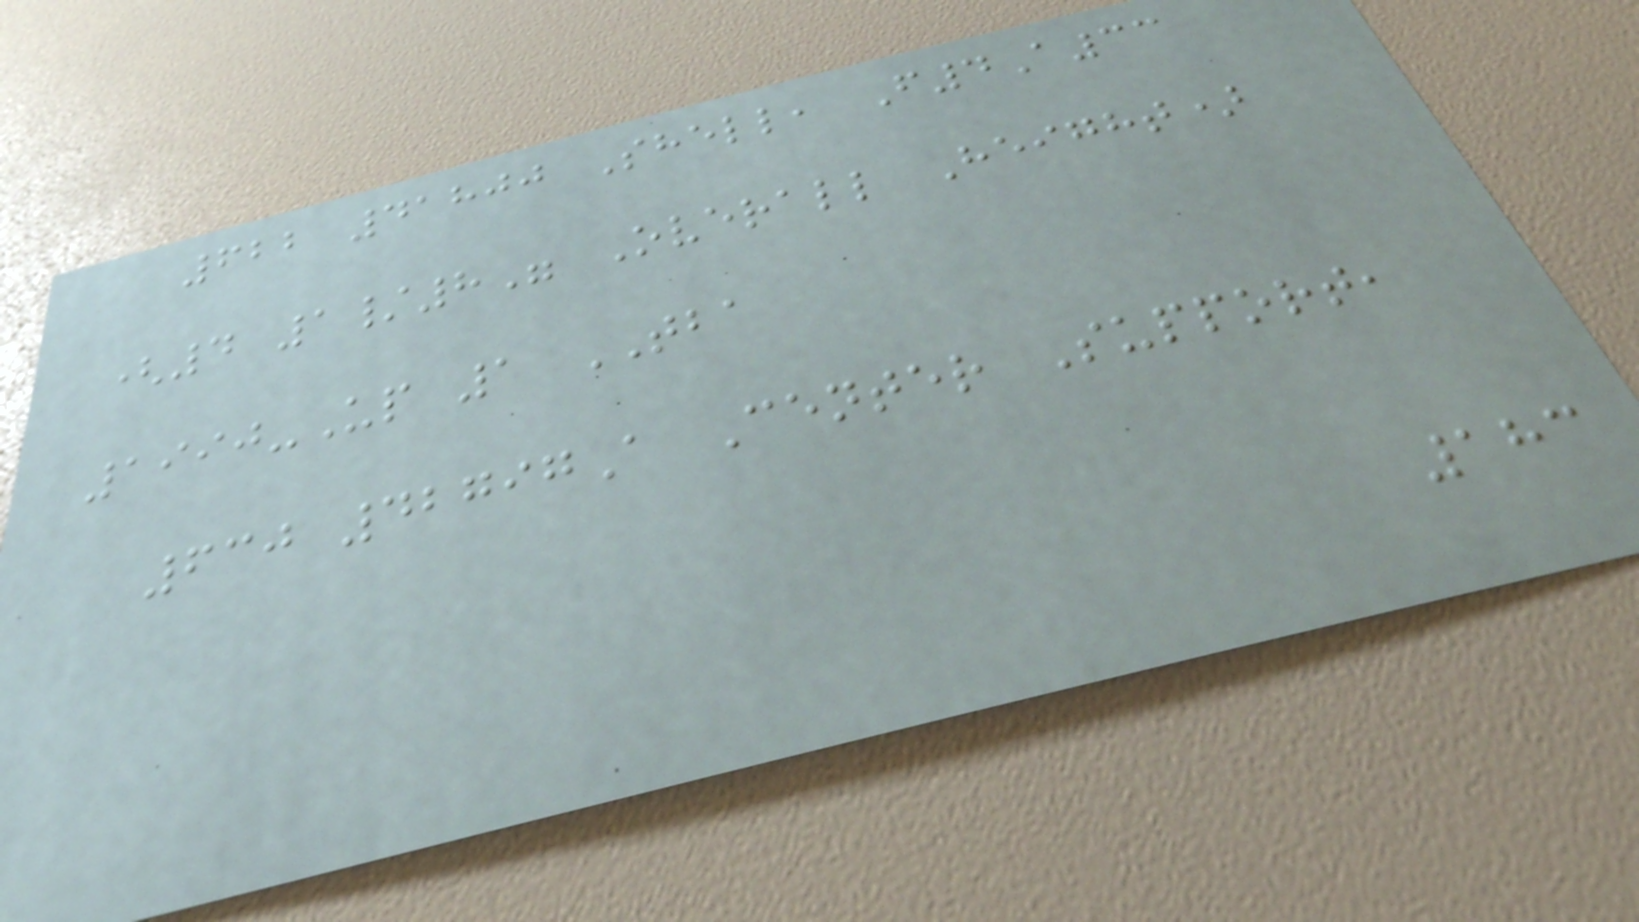622 41800 Shell, F4A33
(4 1/8" Overall Height)
1990-Up 1 TBA
630 42797A Center Support,
183
